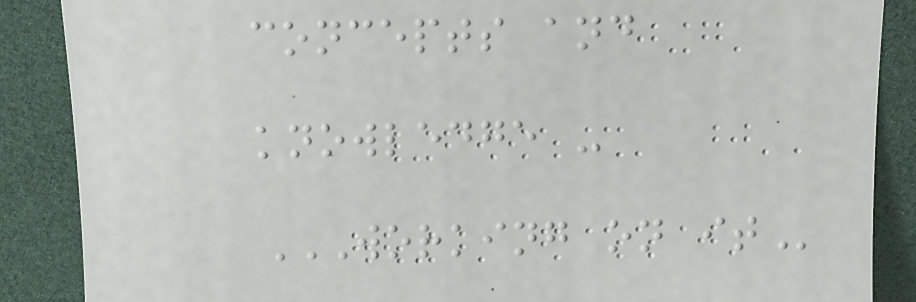concepts and
knowledge -
WORKING ON IT
